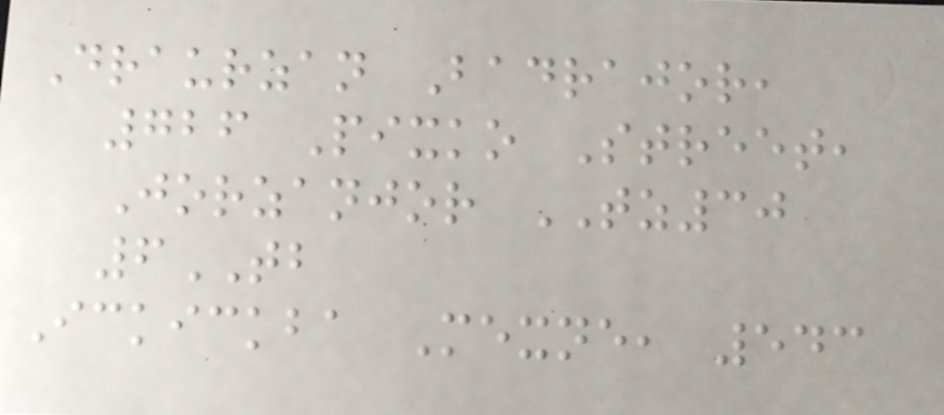Draurzan Badrajor,
726 Pixko Street,
Jorzanjor TZ30
6TB
Ickickba Mexne, 543
